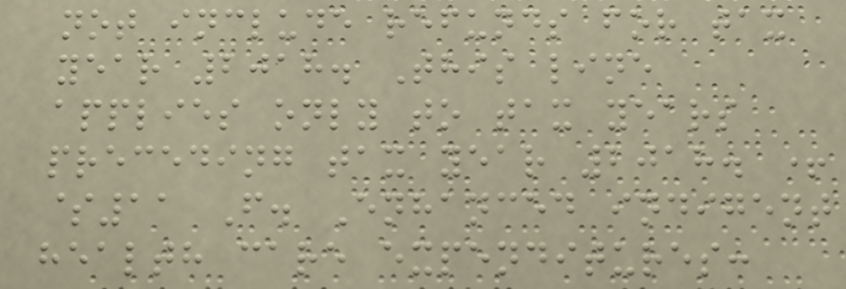not include refunds for tax
year 2018. This line
applies only to tax years
preceding tax year 2018. +
$11 F. Enhanced indigent
health care expenditures:
